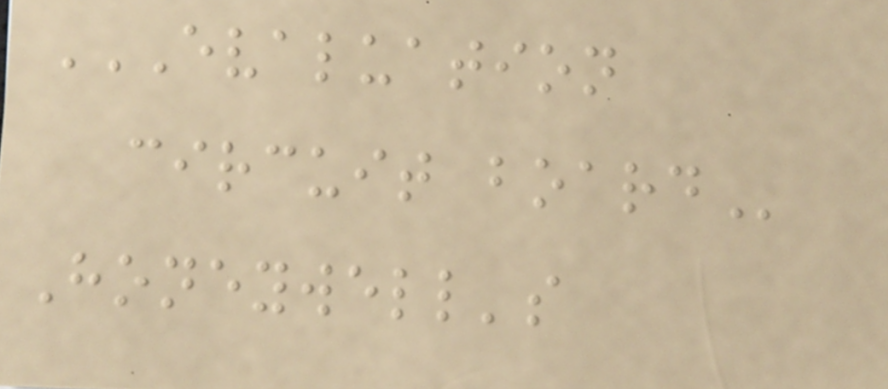EVALUATION
CIRCUIT BOARD
Honeywell's
